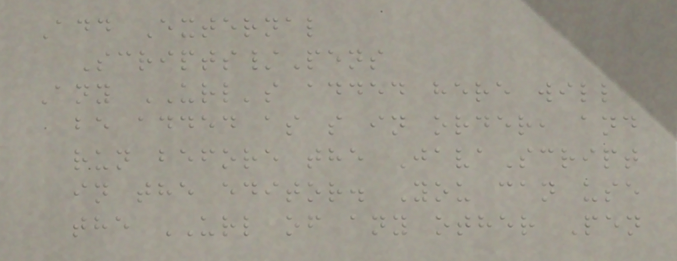Add External
Scripts/Pens
Any URL's added here will
be added as s in order, and
run before the JavaScript
in the editor. You can use
the URL of any other Pen
